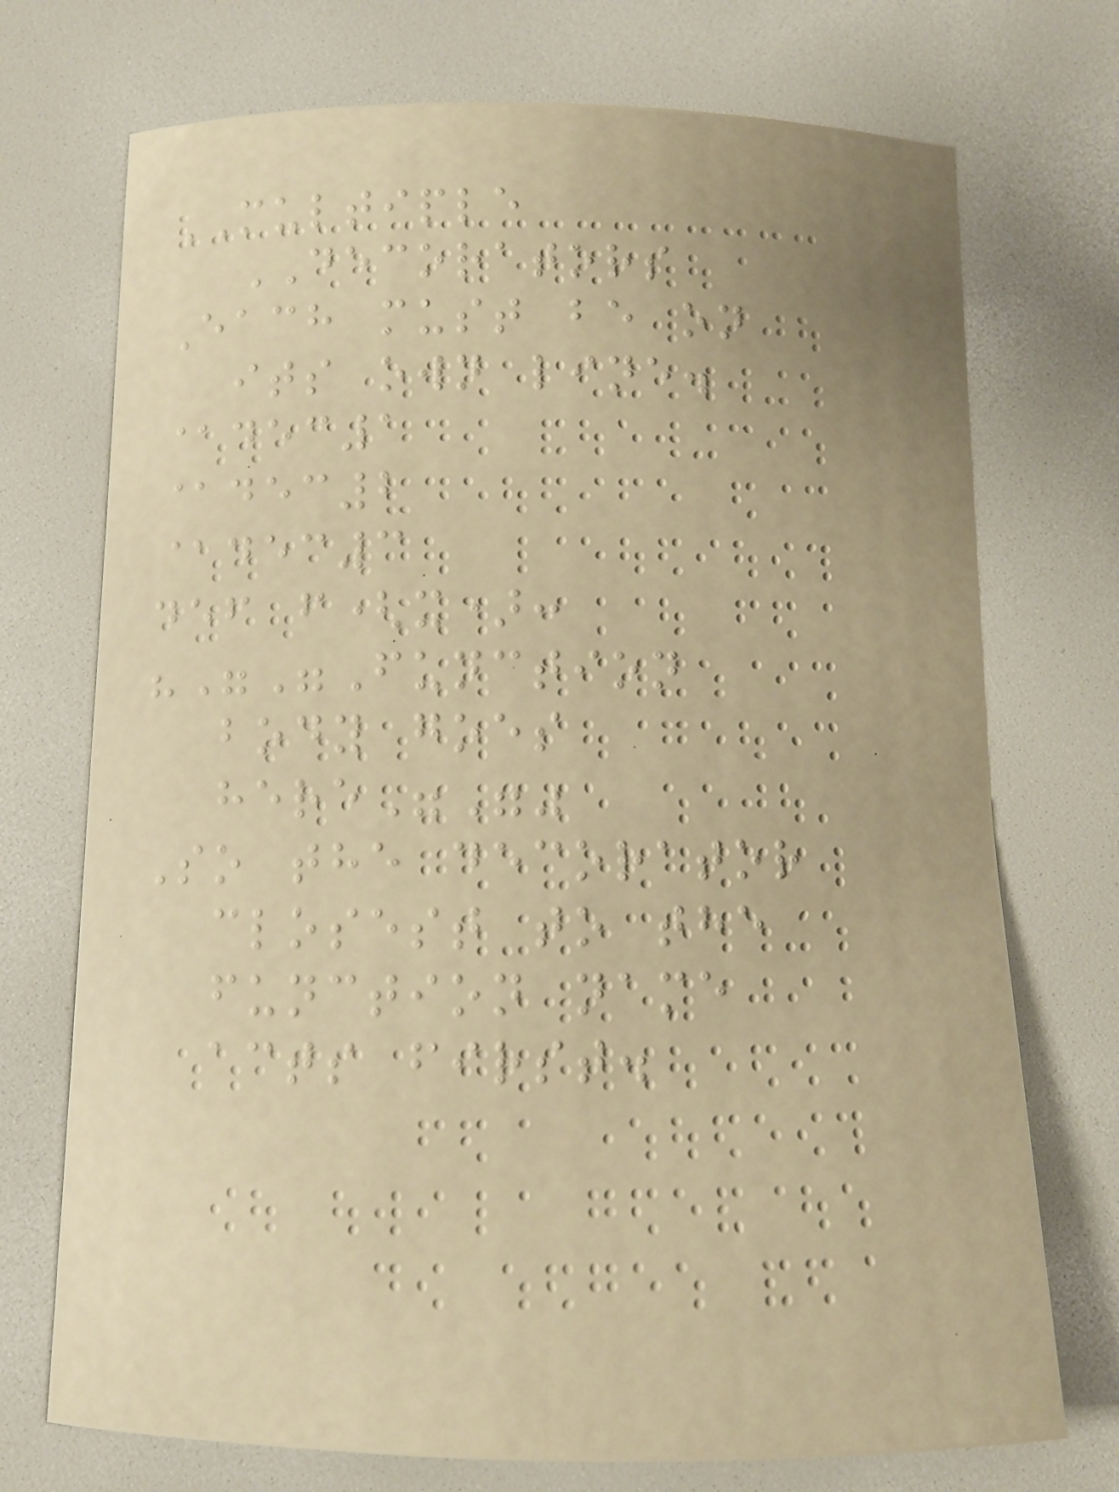MULTIPLE
DECORATORS
Each must be on
its own line.
@dec1
@dec2
@dec3
def f(x):
"""Function
body goes
here"""
So the decorator
closest to the
function name
acts first.
